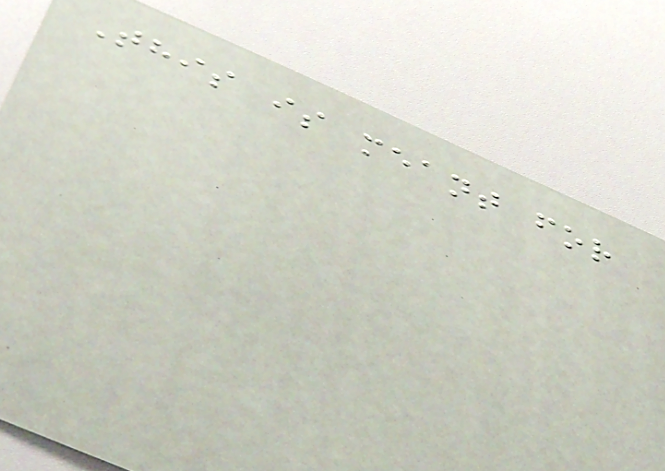This is meant for
